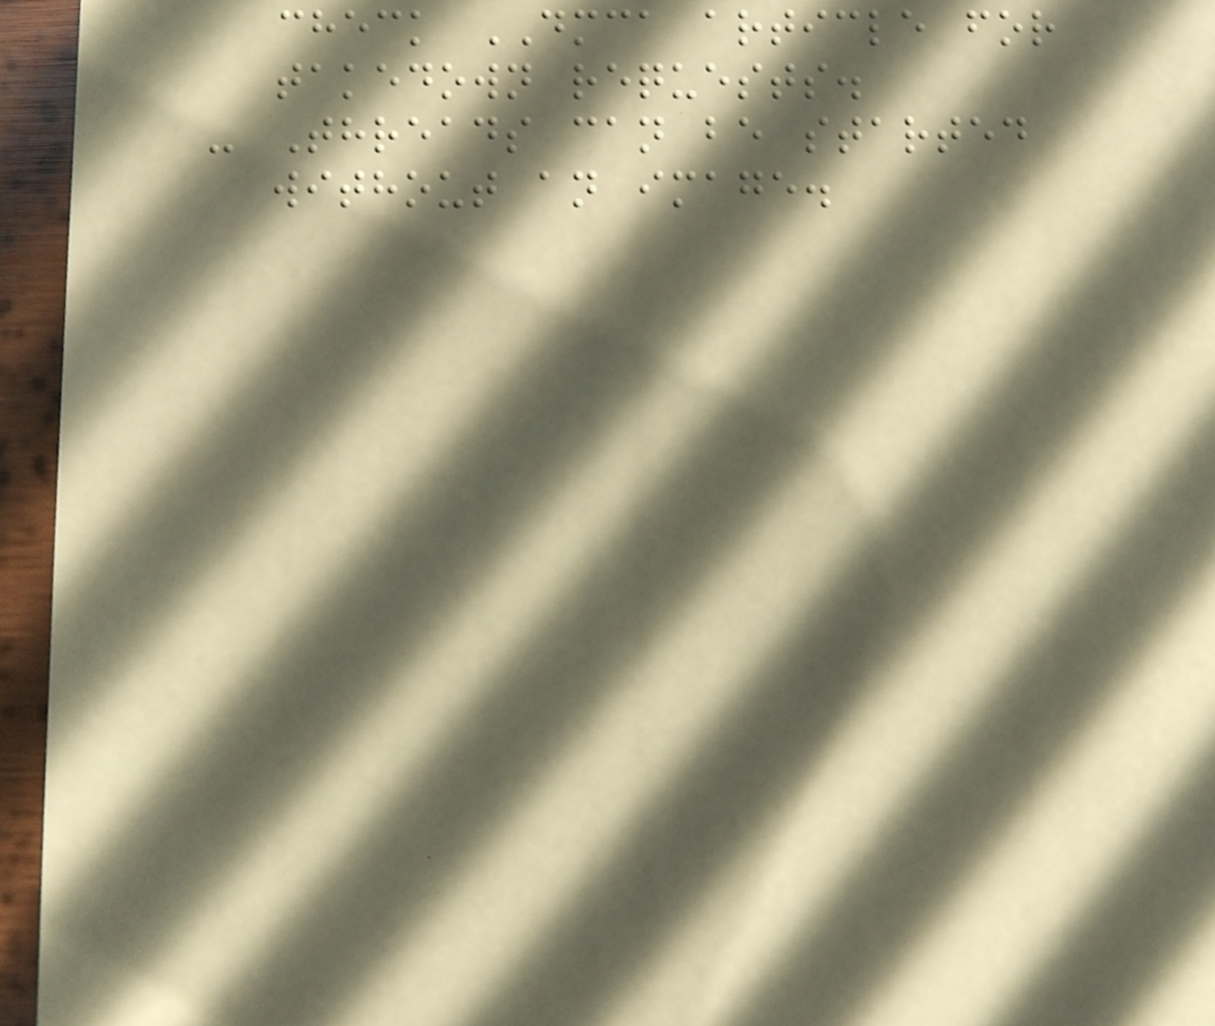check DMCA article for
takedown requests.
- Threads can be started
without an image.
